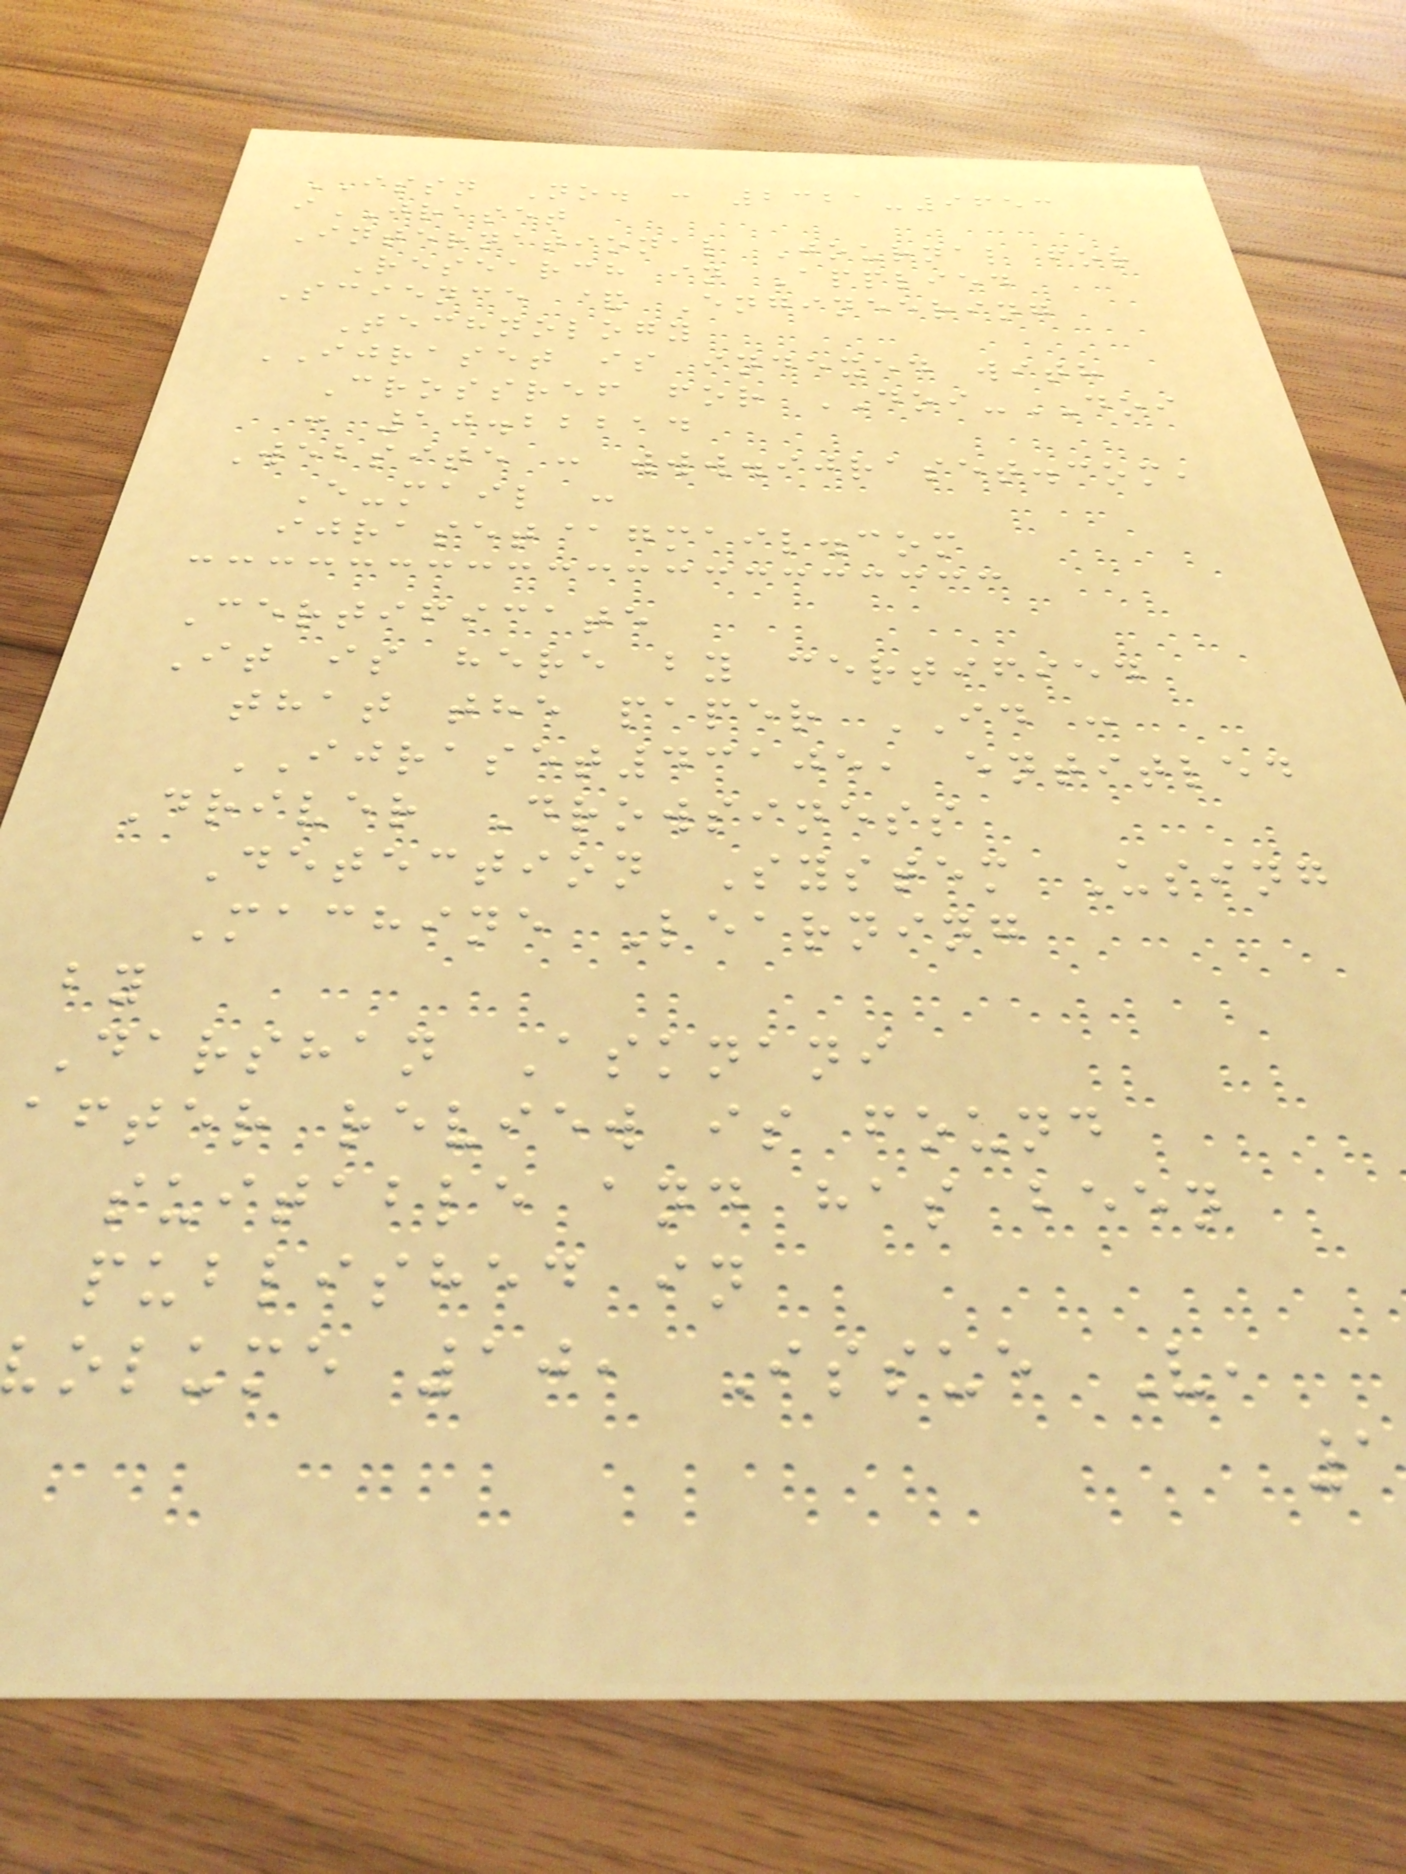ISSN No. : 2321-9653
iJRASET
International Journal for
Research in Applied
Science & Engineering
Technology
IJRASET is indexed with
Crossref for DOI-DOI
: 10.22214
Website : www.ijraset.com,
E-mail :
ijraset@gmail.com
Certificate
It is here by certified
that the paper ID :
IJRASET43105, entitled
Driver Drowsiness
Detection System Using
Machine Learning
by
Darshan Asknani
after review is found
suitable and has been
published in
olume 10, Issue V,
